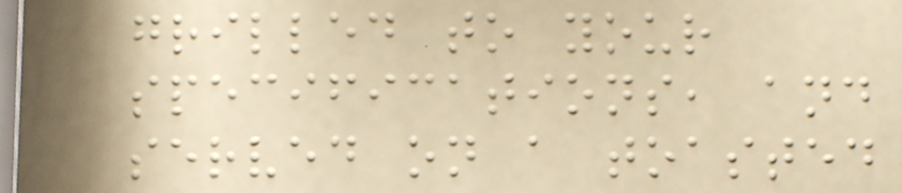grilled to your
specifications, and
served on a toasted
